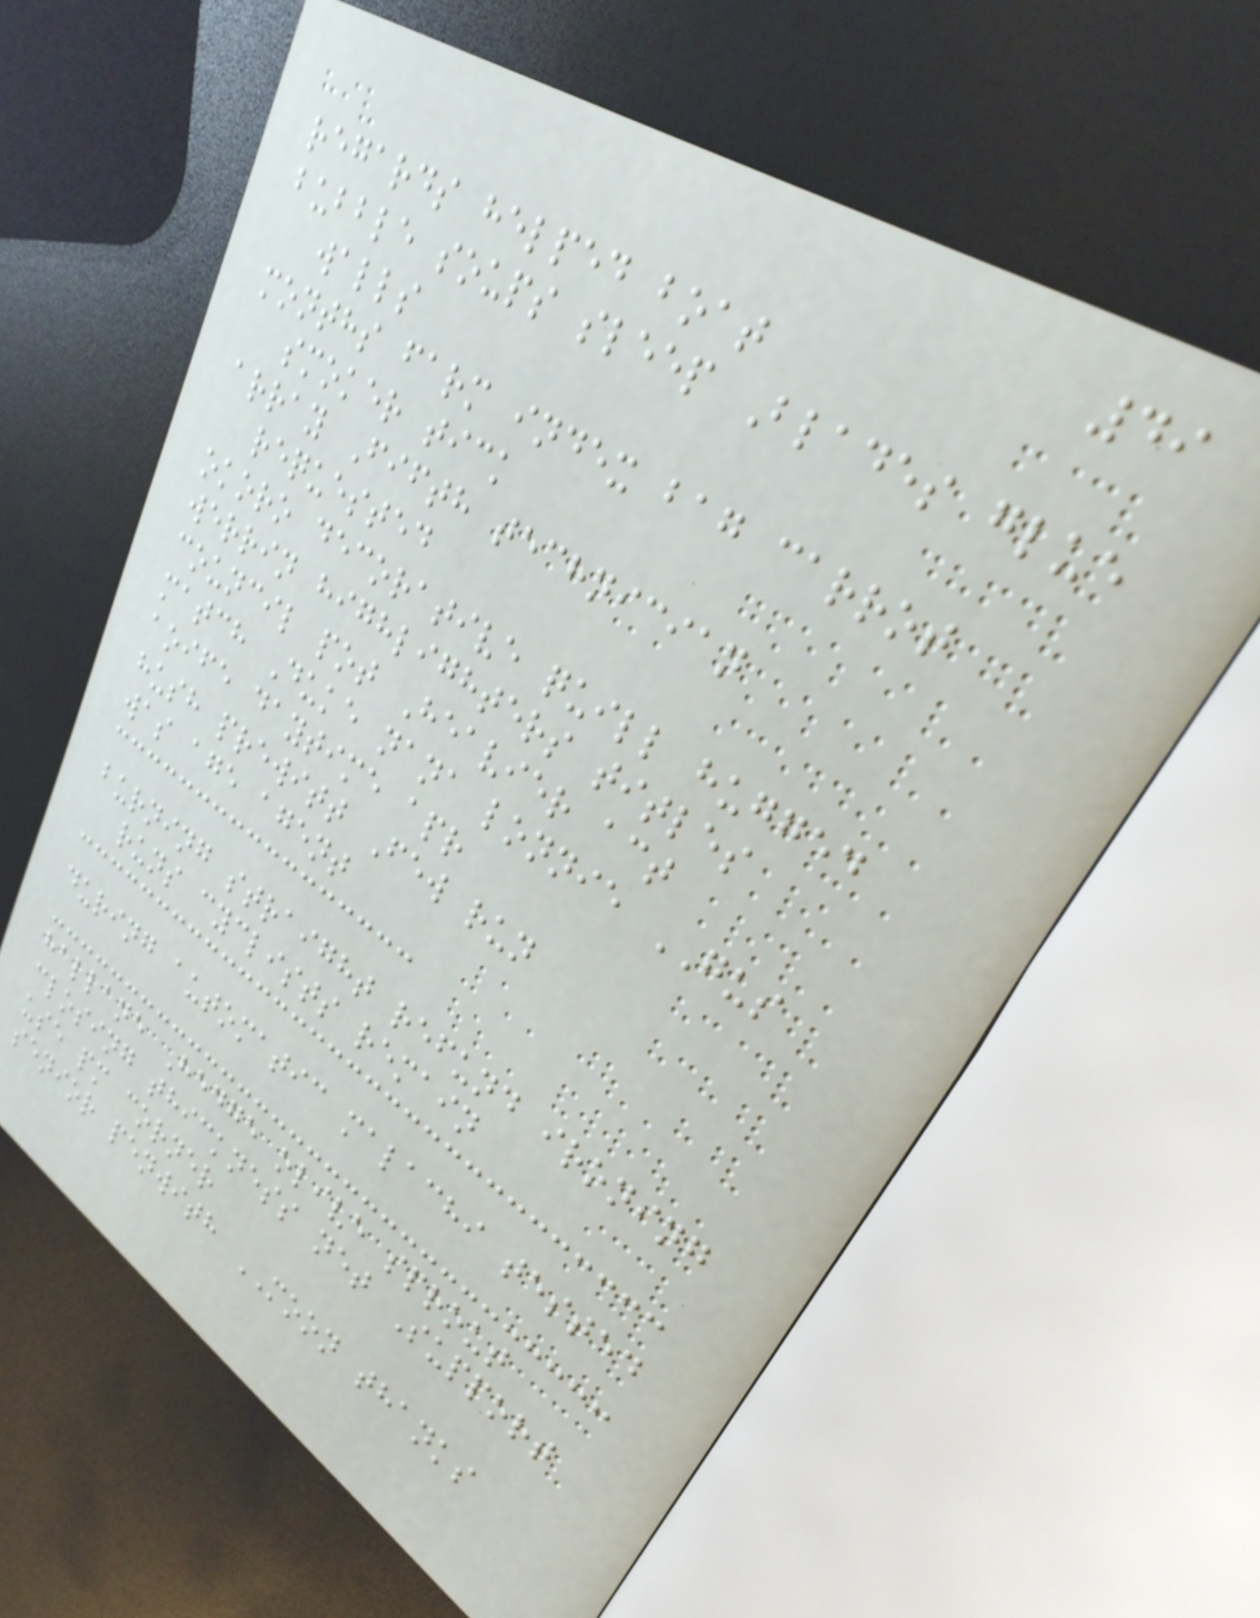49
regards helped boat
bubble soups sleep Blades glue
walls
months farm index bag carrot
smoker tick
array Fifth technician
requested
okoro decorative quill hugged
werrin highlighters titles
council pot Heavier act
match Duke nana lonnie GUS
aoife daytime apr
hush prewitt Few run
was age agent
burning straight refund ironing
runs cyclists remain
during automatic malachi tested
hallane Hedge olive sprout
closing thickness net Support
use pm corner
senior penwith MOON thanks
